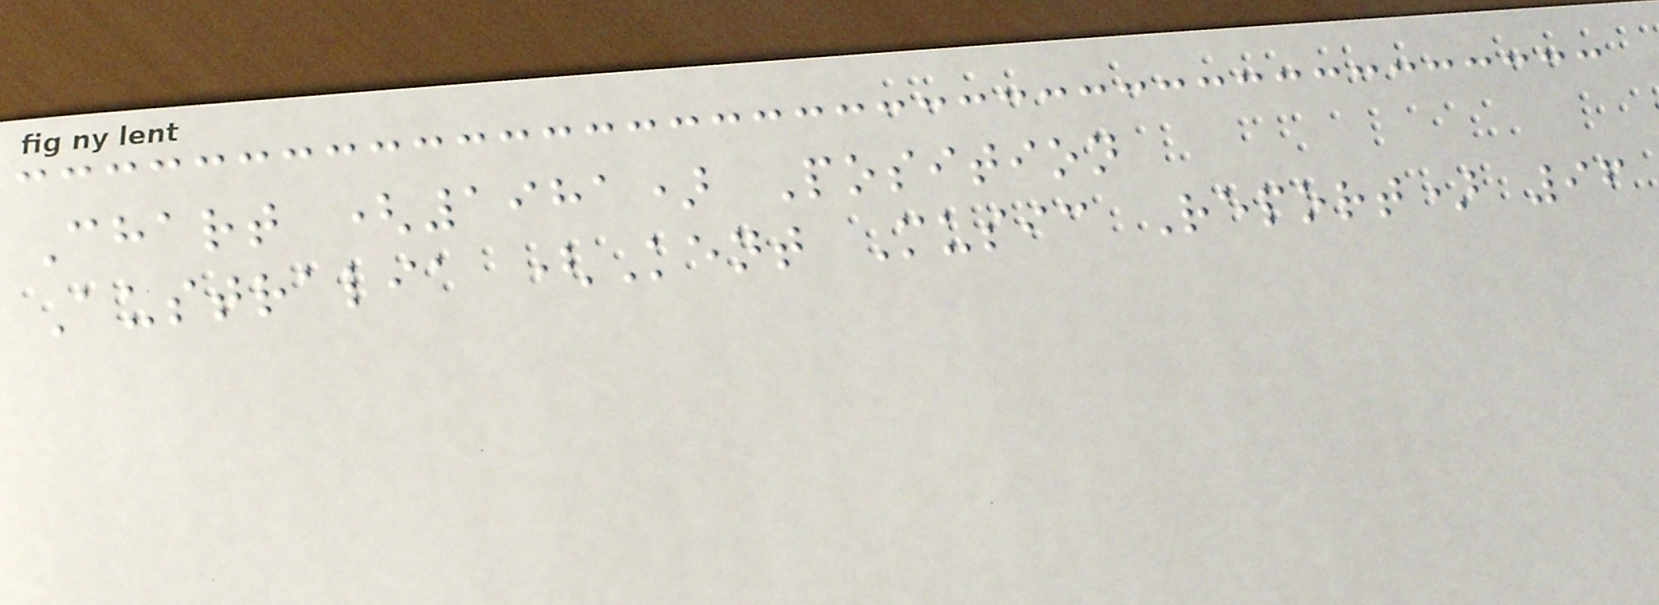Chart (1981) Position
Australia (Kent Music Report) 96
